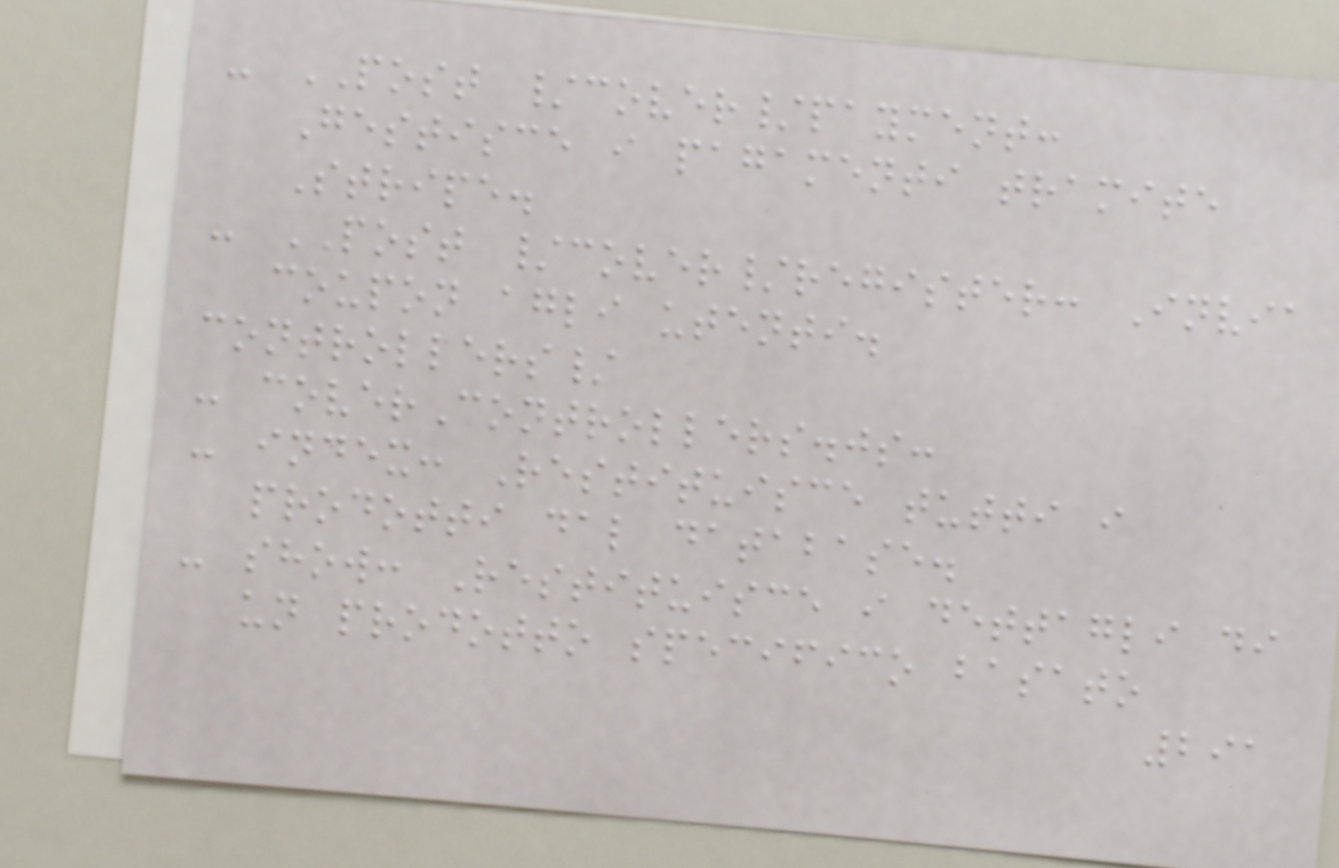- POST /cover/payment:
Gestisce i pagamenti tramite
Stripe.
- POST /cover/register: Invia
coupon agli utenti.
controllers/
- coverControllers.js:
- index: Restituisce tutti i
prodotti dal database.
- show: Restituisce i dettagli di
un prodotto specifico basato
291
